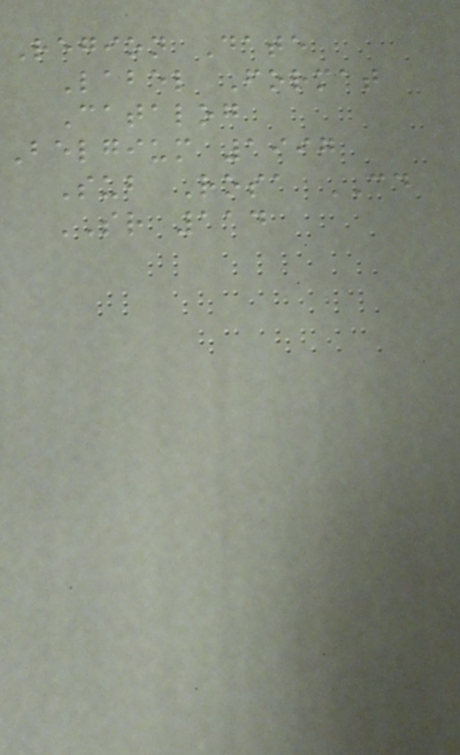Region Date
Label Format
Catalog
Belgium 1997
Sub Rosa CD
SR 114
